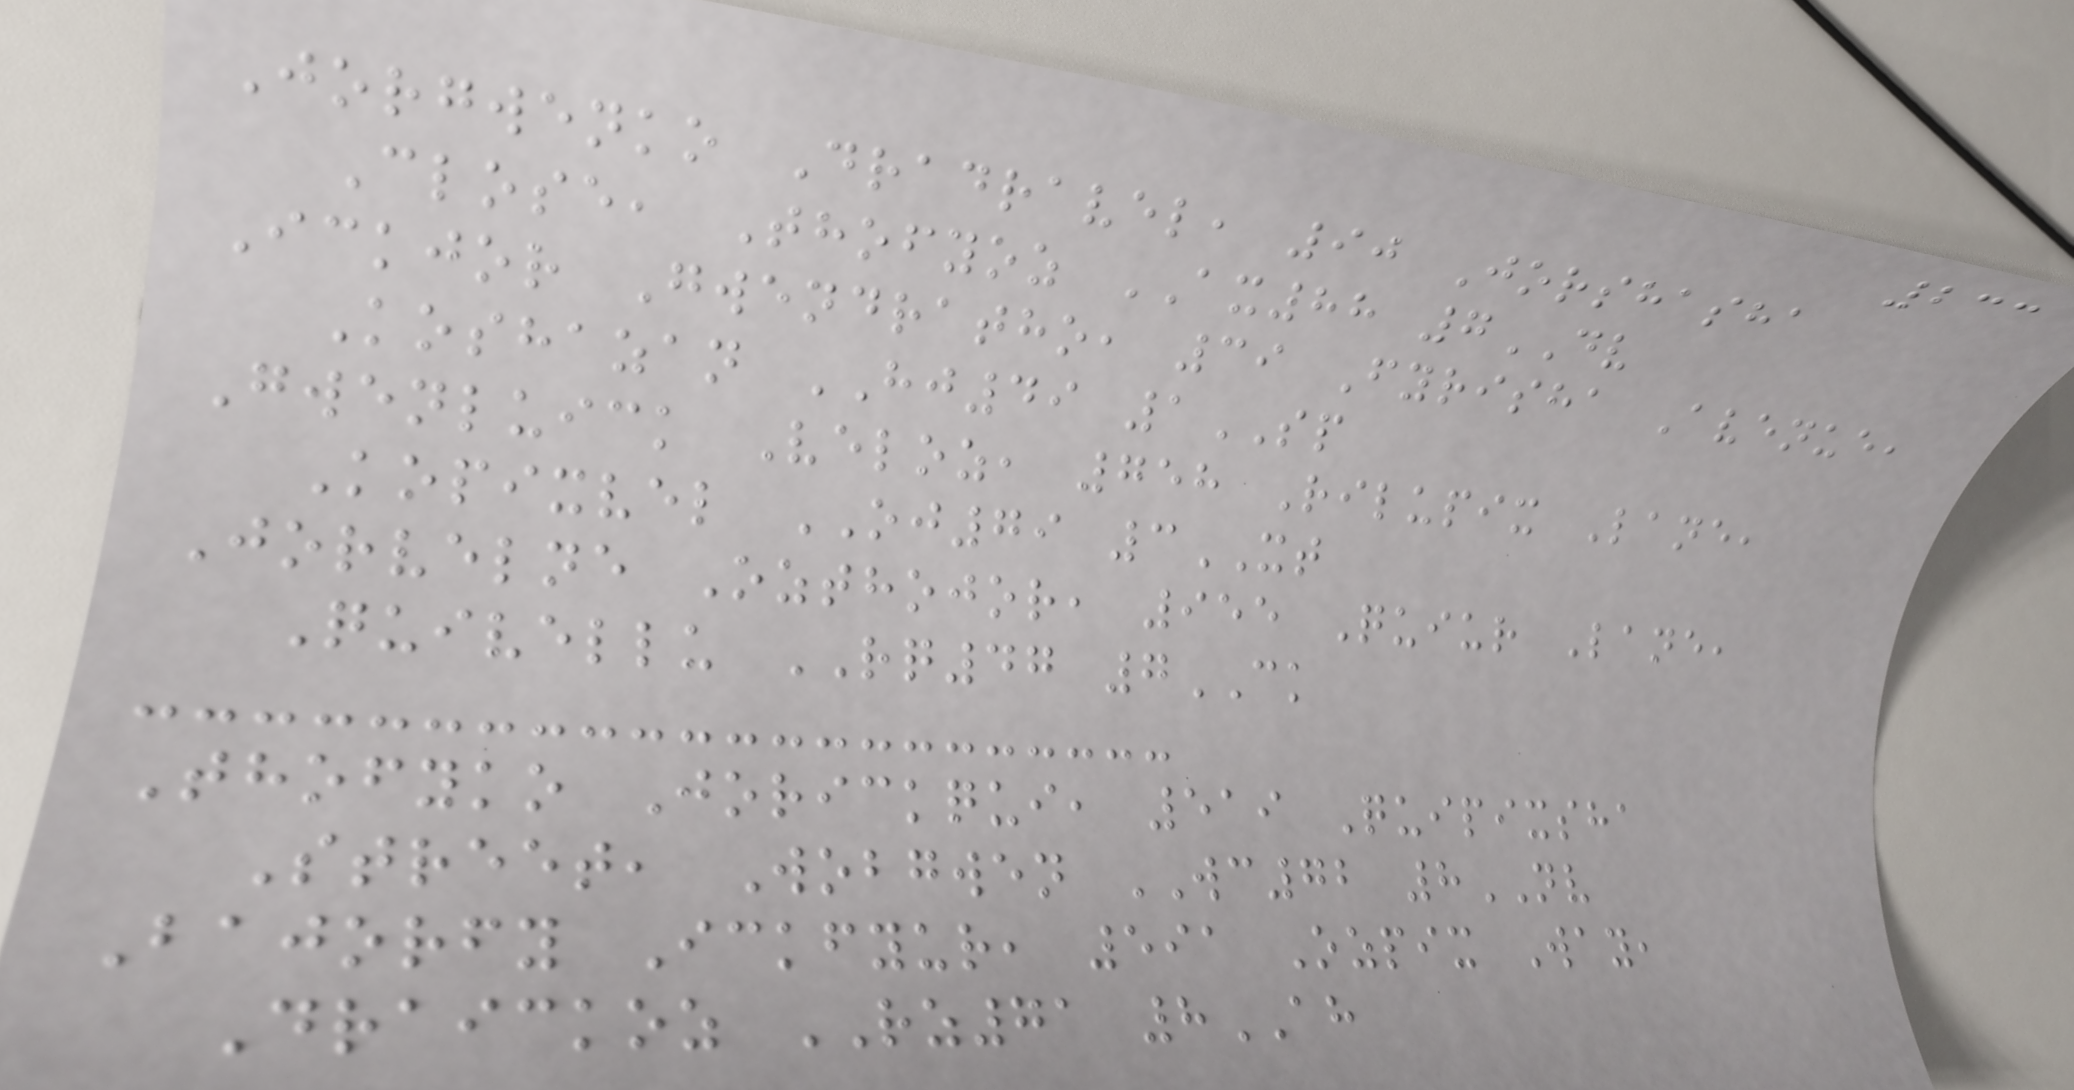233
Jorgwenko Dradravel, 90 Jorshasha
Close, Thofyoz AX88 7DV
Ickjor Gwendratho, 39 Fyrisha Avenue,
Koshazan HJ49 1SP
Gwenluick Veloz, 758 Rilupix Lane,
Kopixvel OJ79 3XT
Jorvelne Ozthojor, 955 Quiur Lane,
Quivellu RQ47 7CK
Thofyko Jorickqui, 519 Quipixsha
Street, Wobgwen WC72 8NV
Bajorfy Ickfyur, 591 Ozpix Way,
Draickoz RZ71 8AH
